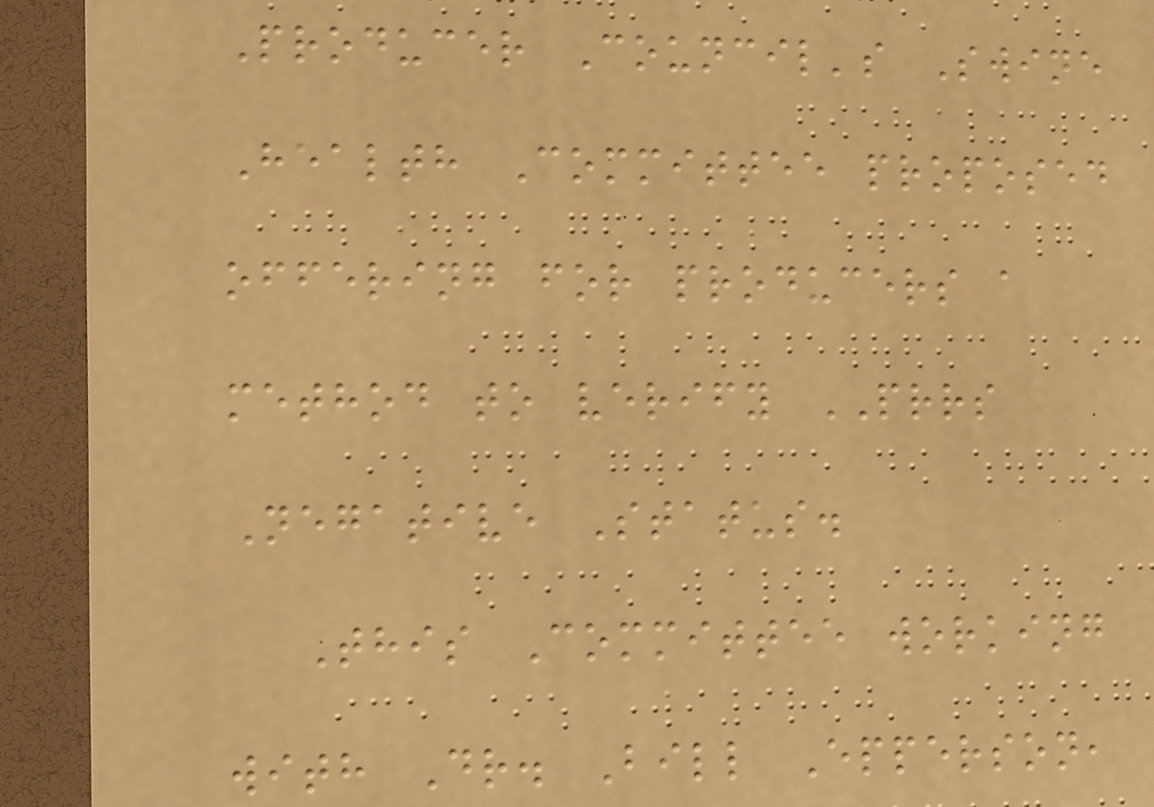Producer Council's Swine
Health Committee proposed
offering for producers a
method to verify PRRS
Negative Status.
This Committee working
with Dr. Bill Epperson,
